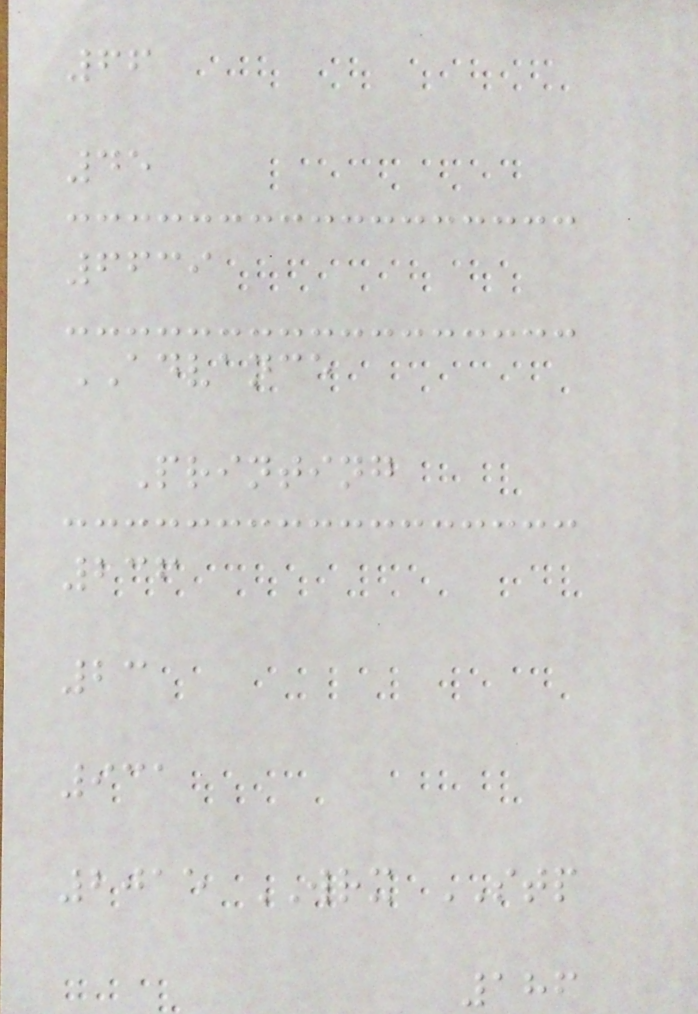66
45
6639
ADVANCE
Printing
236
23
931
2015 WRX STP
186
